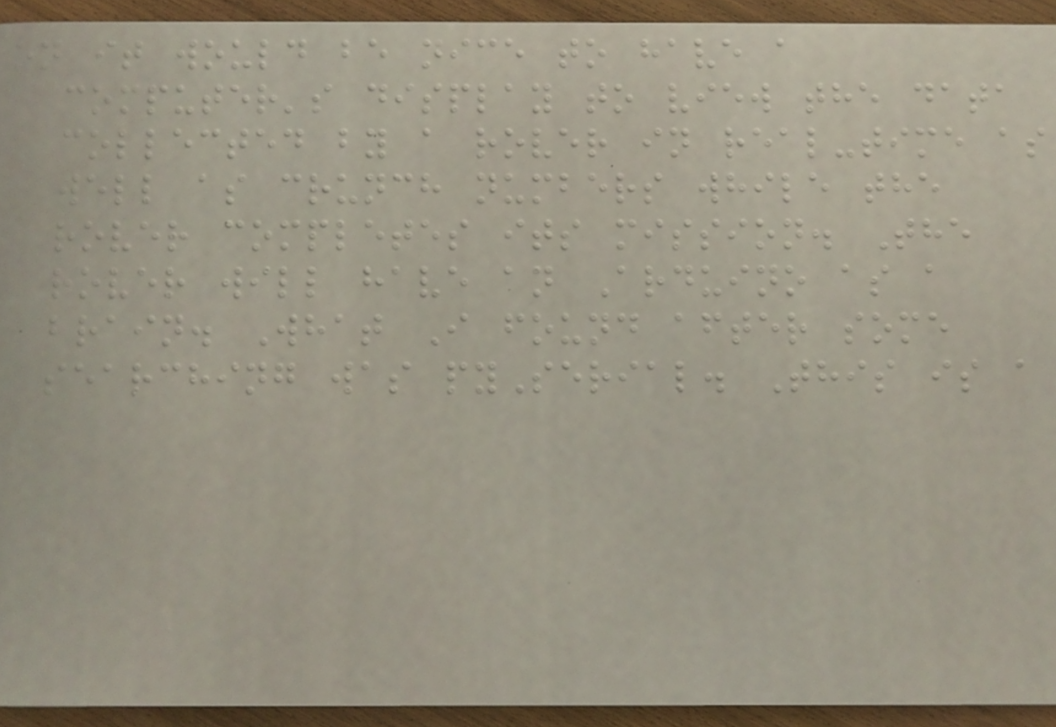on it would be nice to have a
computer's display to view the data
collected by a rover in real-time as
well as crunch numbers while the
rover completes its mission. The
rover will have an Arduino as a
brain. What I found after some
searching was pySerial. This is a
